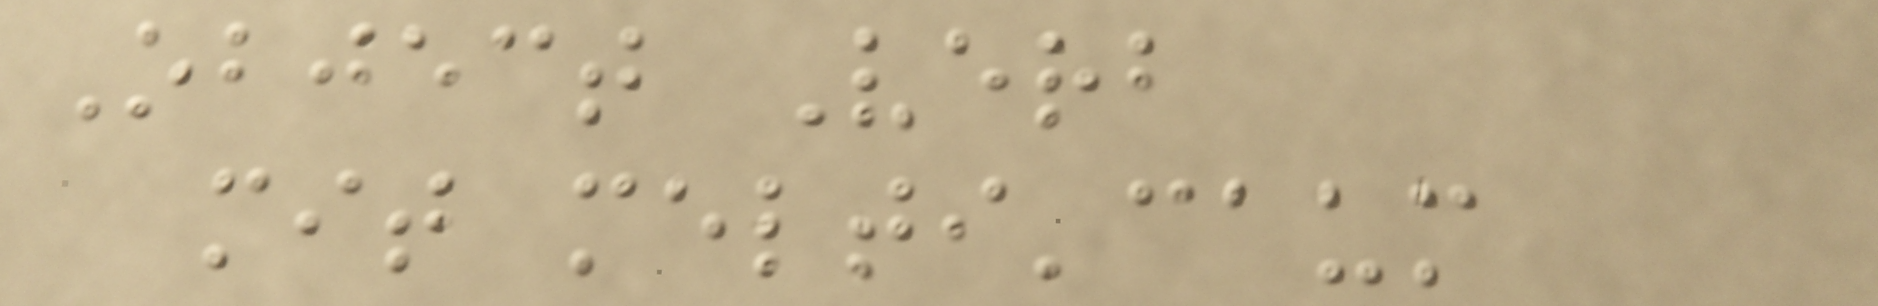Object Verb
mit melti'caum
